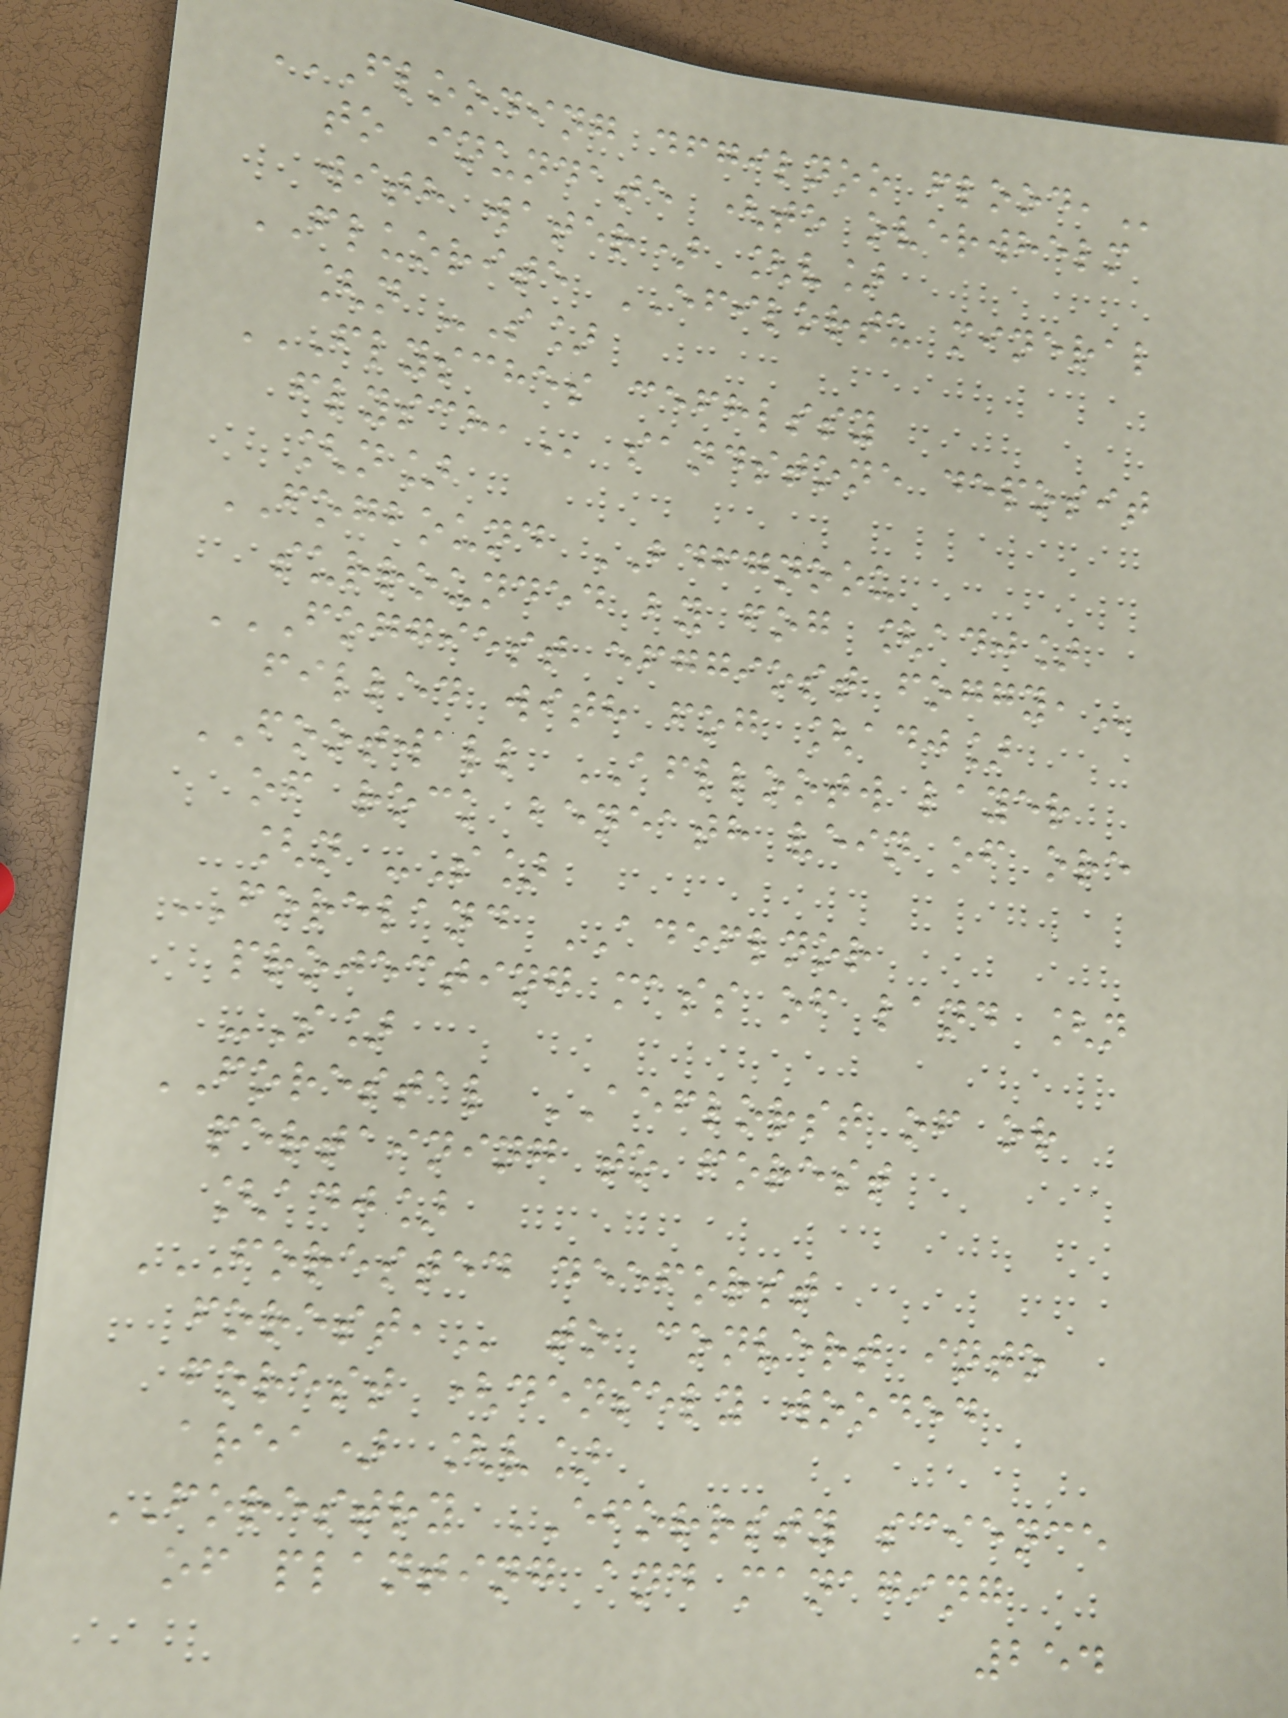FLOODING DFGILNOO FLOOD,
to inundate (to overwhelm
with water) [v]
FLUORITE EFILORTU mineral
[n -S]
FLYSCHES CEFHLSSY
FLYSCH, sandstone deposit
[n]
FOGBOUND BDFGNOOU
surrounded by fog [adj]
FOGGIEST EFGGIOST FOGGY,
filled with fog [adj]
FOOTWALL AFLLOOTW layer
of rock beneath vein of ore
[n -S]
FORELAND ADEFLNOR
projecting mass of land [n
-S]
FORESTAL AEFLORST of or
pertaining to forest
[adj]
FORESTED DEEFORST
FOREST, to convert into
forest (densely wooded
area) [v]
FORESTRY EFORRSTY science
of planting and managing
254
